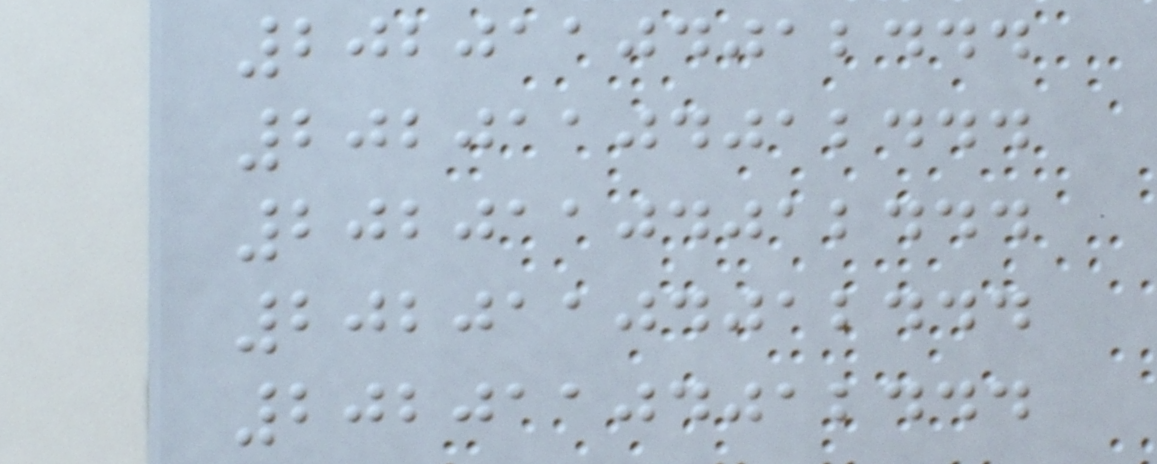20201104012444
20201104012444
20201104012444
20201104012444
20201104012444
